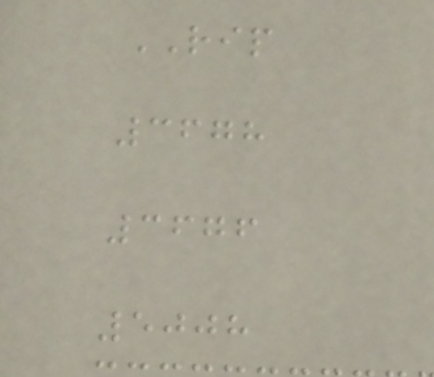RIP
3678
3676
5008
